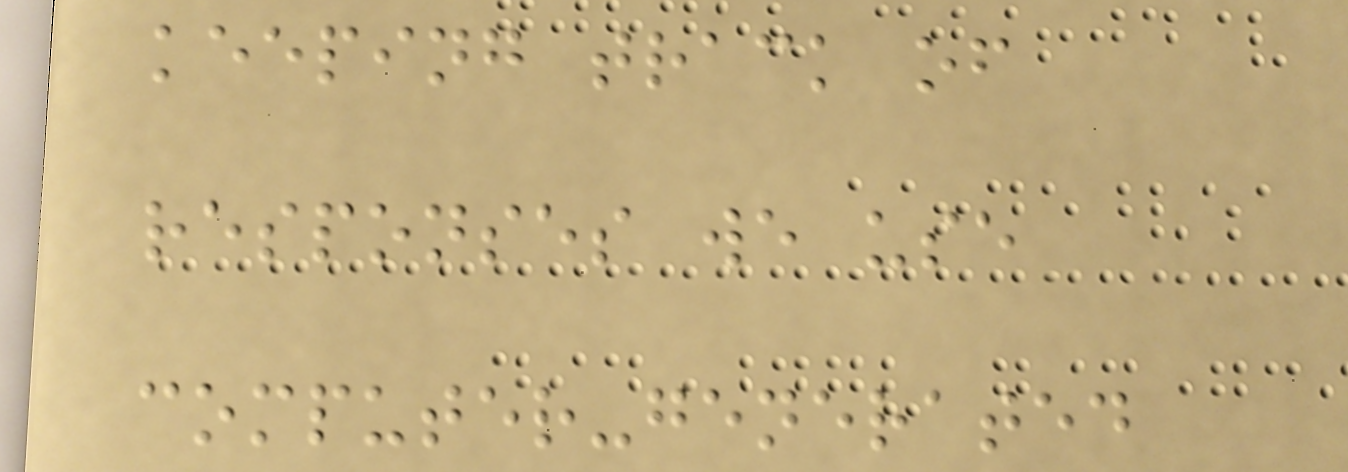keeping track of
responses we use
computer-generated
